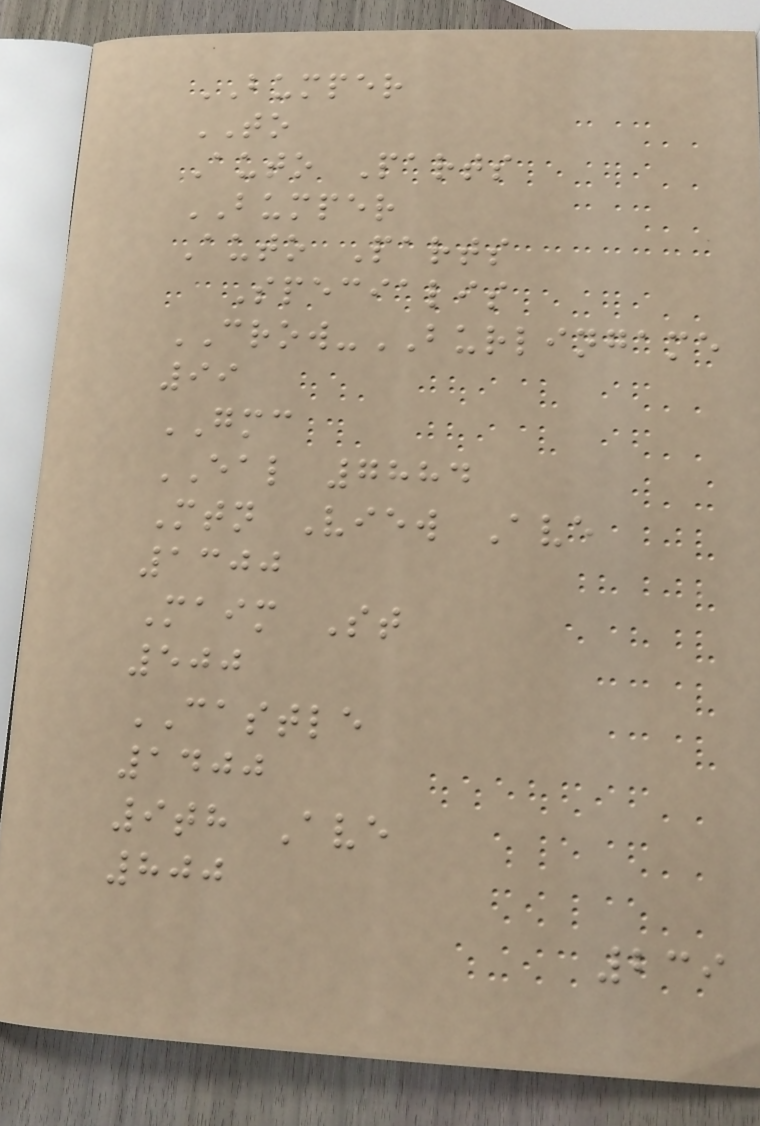BUMPER
TO
Auto Parts
BUMPER
Auto Parts
Specialis
CROW-BURLINGAME
99
GMC
EAL 7884
Mtn View Ave
1300
Maim St
500
CASTLE
1400
9th Ave
800
239
